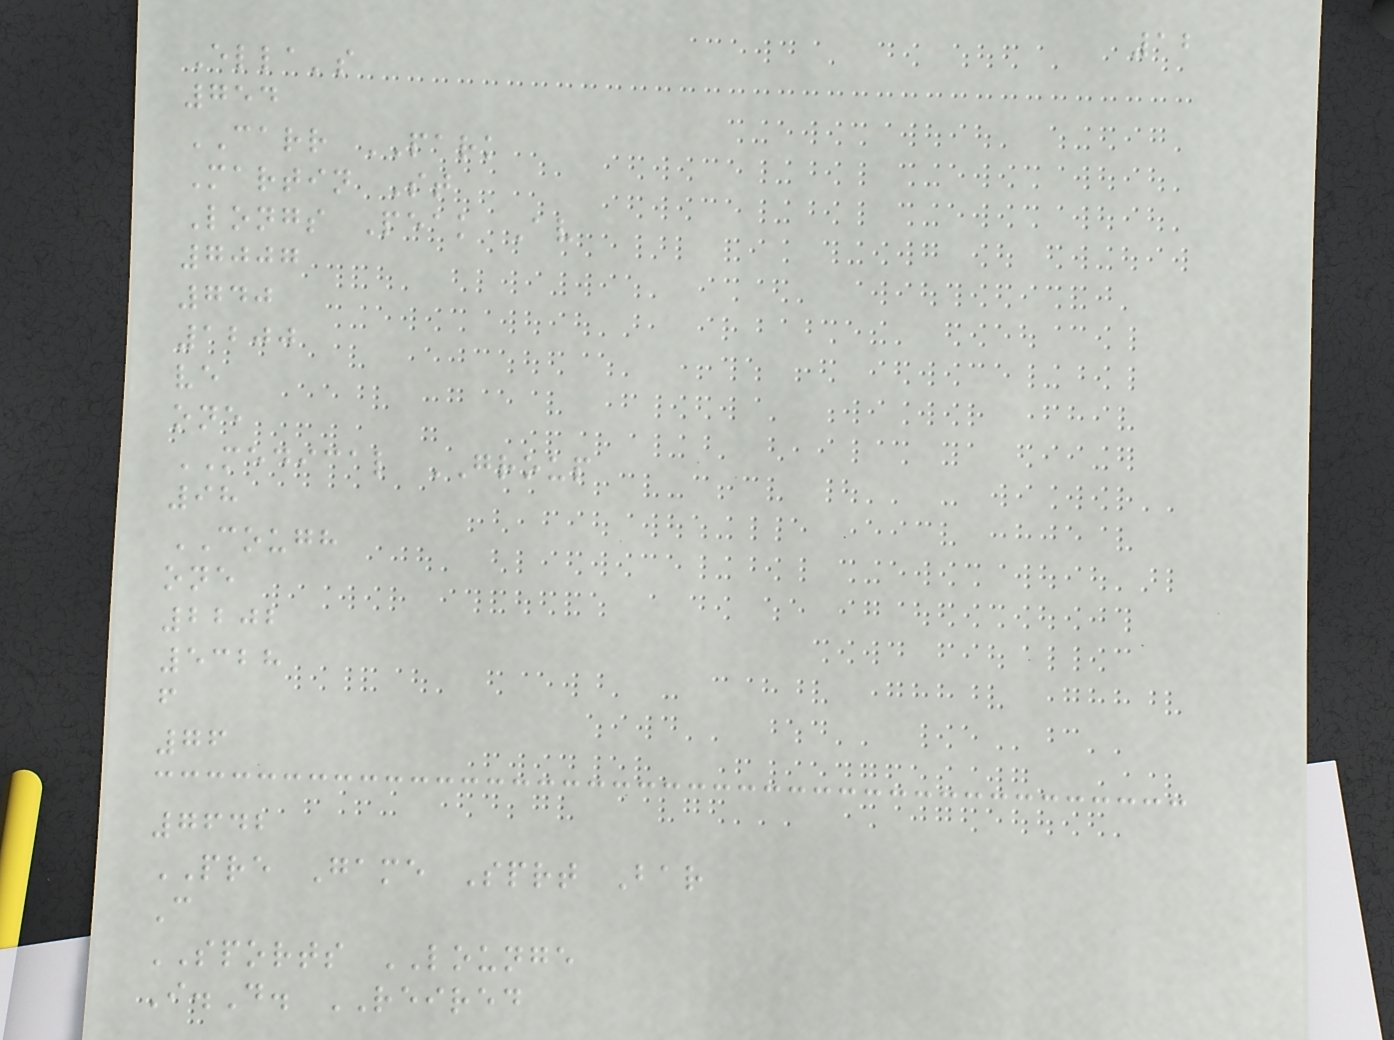12
Ella's
754
CARR PARK
Martin St
Longs Peak Av
7007
740
1200
ve
one
MEDICAL GROUP
98
COUGH
one
2202
5328
f
76
7642
PRE Game Sprt Bar
C
SPORTS LOUNGE
I.D. REIRED
